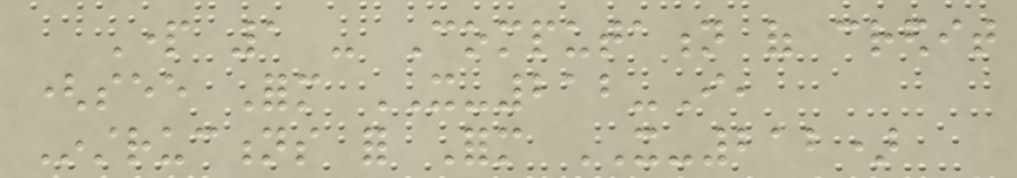Part 1 - Computation of credit
(see Form IT-212-I,
Instructions for Form IT-212)
